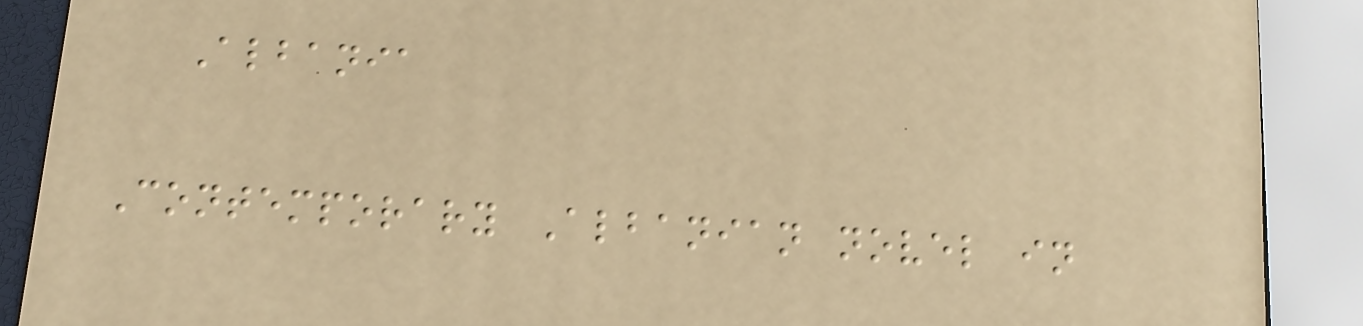Albania
Contemporary Albanian novel in
